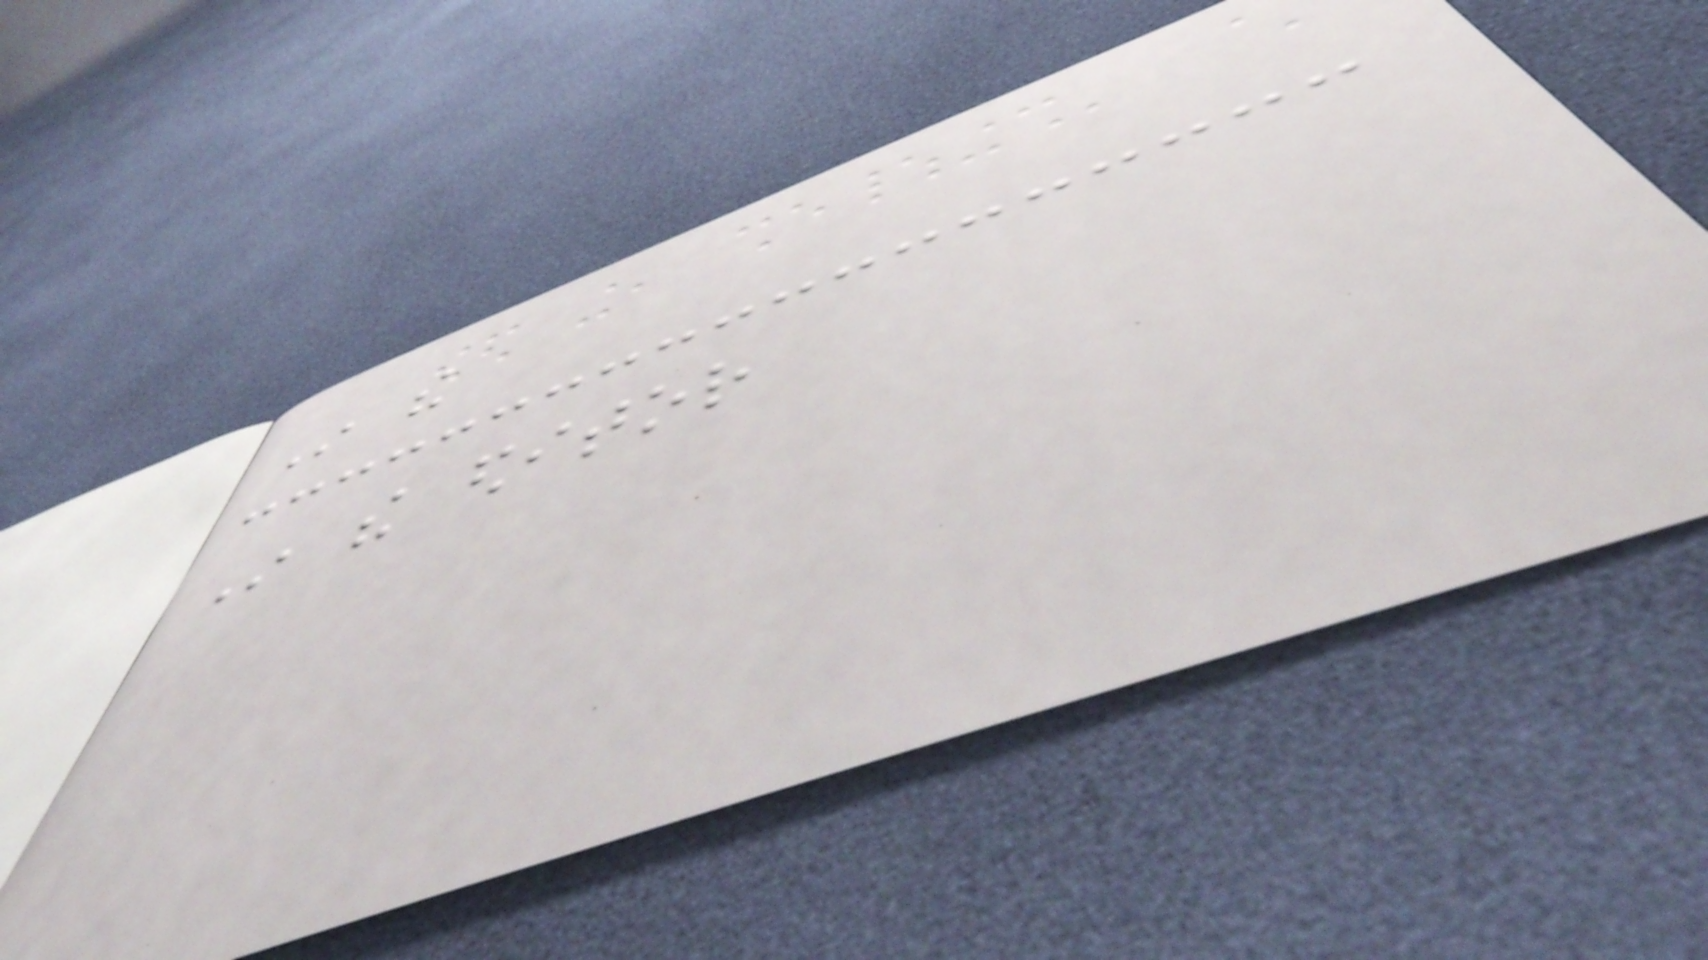In the
In the editor
